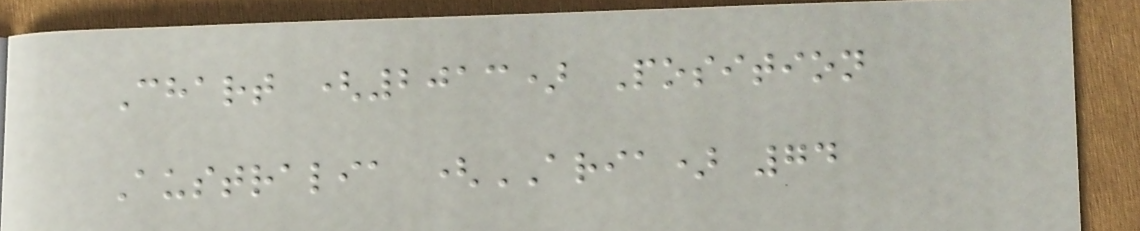Chart (2013) Position
Australia (ARIA) 74
